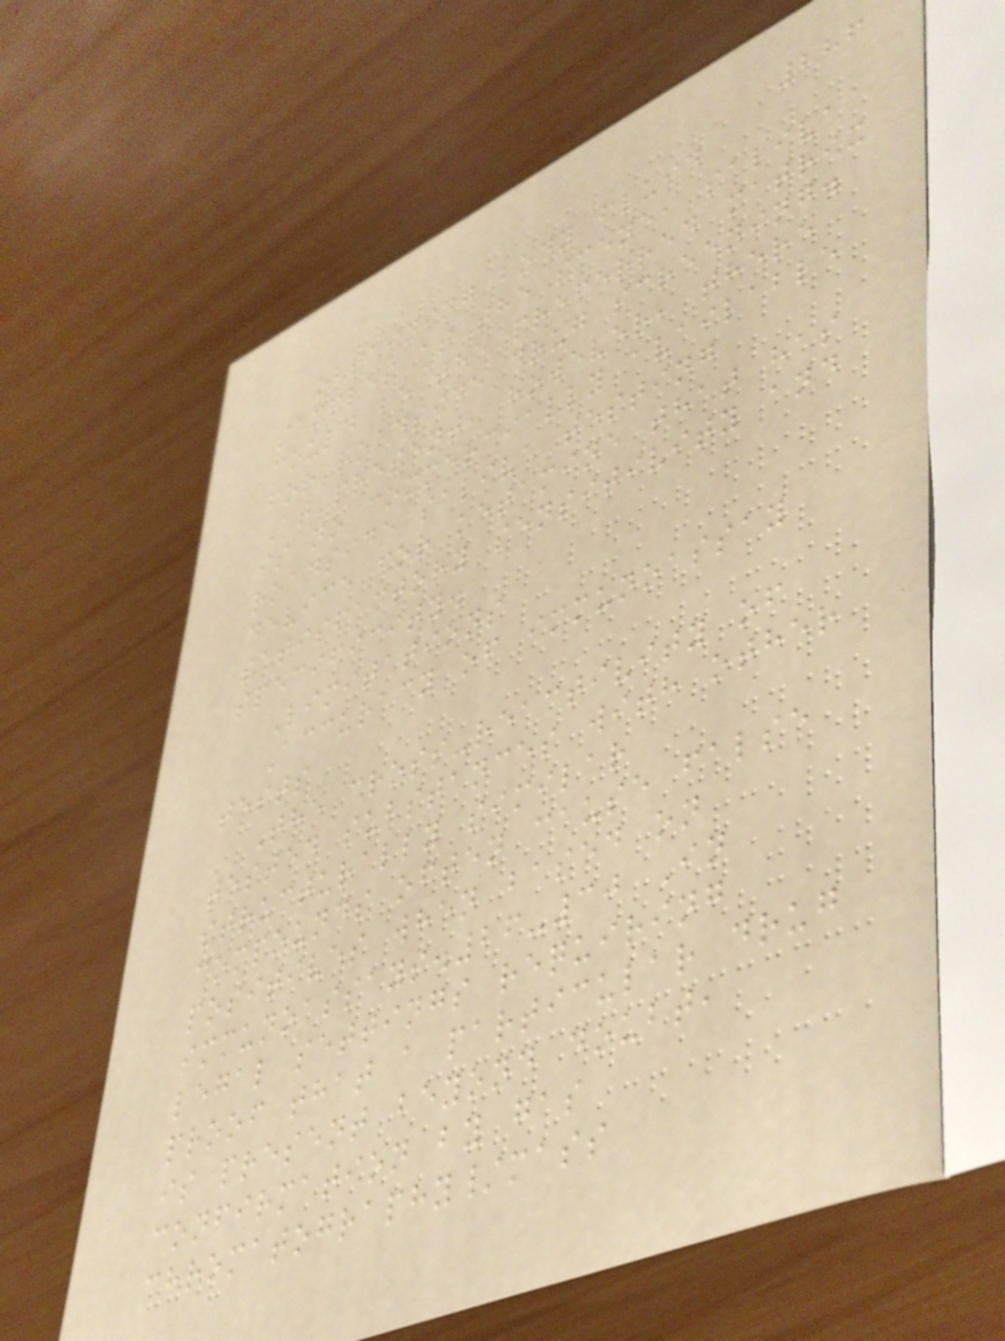286
obtaining body fluid
samples at the scene, saliva
could be the preferred matrix
for roadside drug screening.
At present, however, there
is no commercially available
roadside saliva testing
device for ketamine that has
satisfactory sensitivity and
specificity.
Limitations
Accuracy of immunoassay
tests
The cross-reactivity of
tested substances with other
structurally similar
compounds often cause false
positives when based on
immunoassays.26-30 In
legal settings requiring
proof that a particular drug
is present beyond doubt,
confirmation by gas
chromatography/mass
